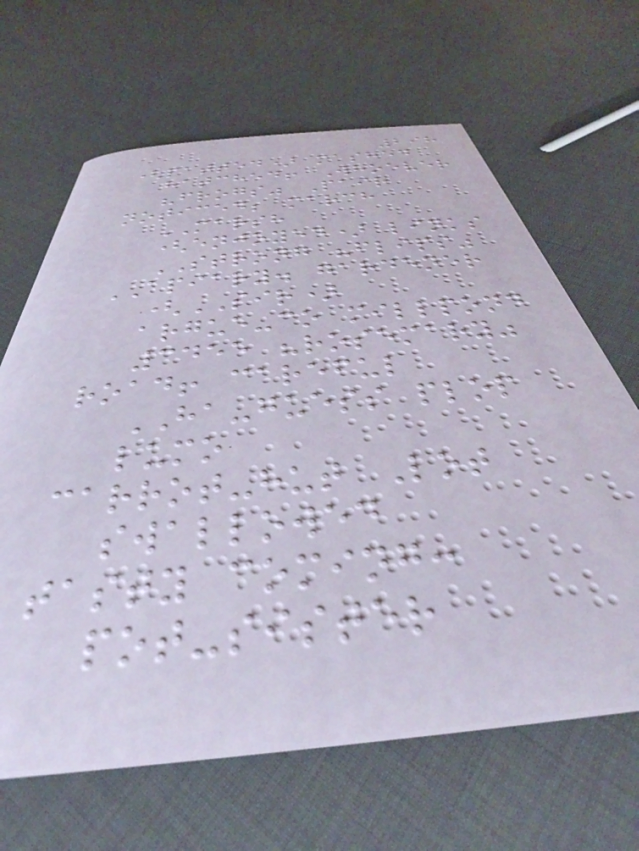298
(patted) mashed
hatched! Whoever
"frogs" Pair
noticed; march
MARSH
(enjoyed) links
STRONG "flips"
APIARY. gardener
(SIR)
argue-co millpond
3455 "rosemary"
road! careful
HA-guess plop
lumo
carrot-hut Lot
swallowed
tasty coming:
pot-sister
